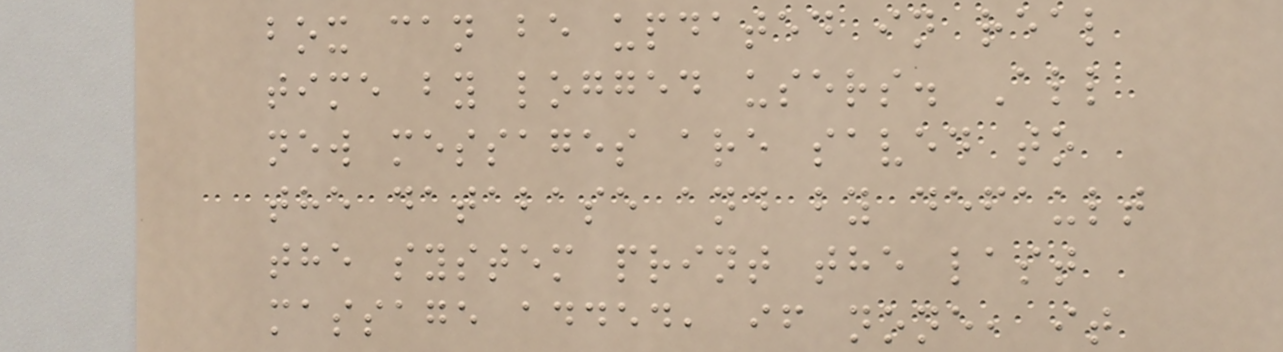box can be updated in real
time by logged users. All
new messages are saved to
the database and by default
the system print the last
massage added, if none, it
